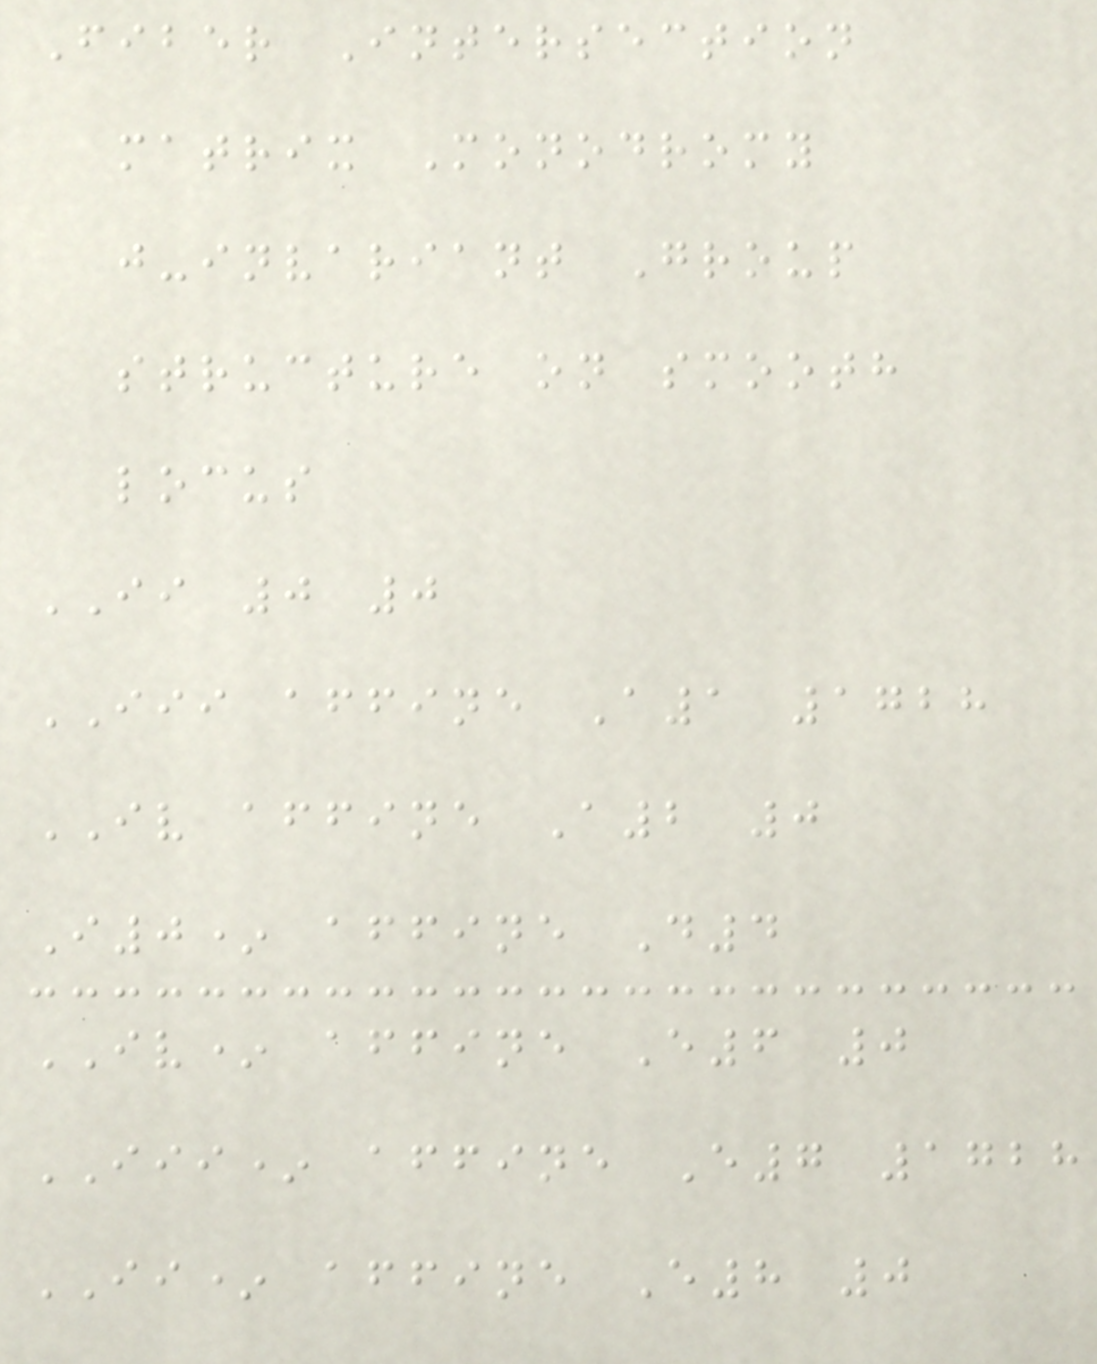Fiber Intersection
matrix Monodromy
j-invariant Group
structure on smooth
locus
II 0 0
III affine A1 1728
IV affine A2 0
I0* affine D4
IV* affine E6 0
III* affine E7 1728
II* affine E8 0
